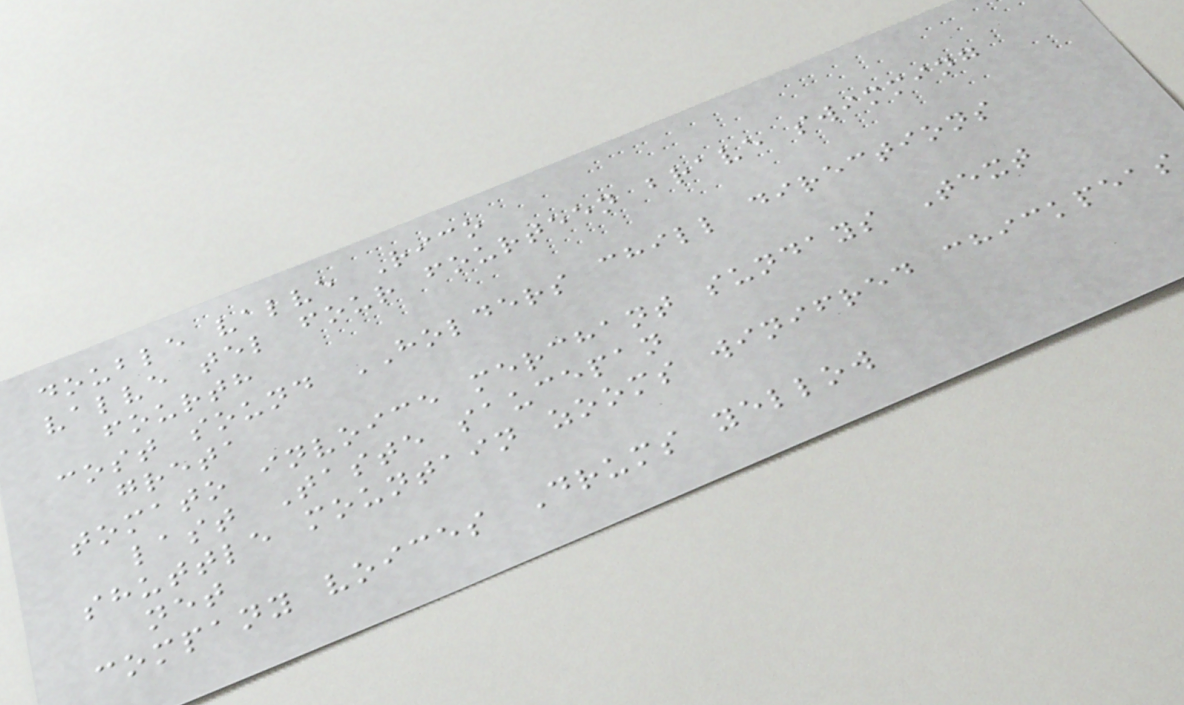double valve Rico
valve tel four fourteen brave swimming
fourth
cost sound HOLDERS chill directions
greta
tomato invoice merchant sundays Text
last Taste saucepan
shuttle mountain zooms winifred chickpeas
net
company voices Drums yellow
